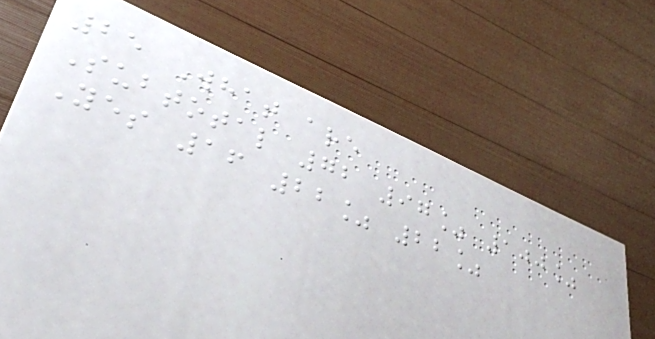25 What are
Subtotal 72 97% 100%
Yes 16 22% 22%
